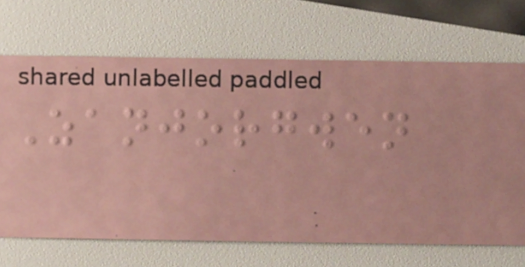Zanjorgwen
